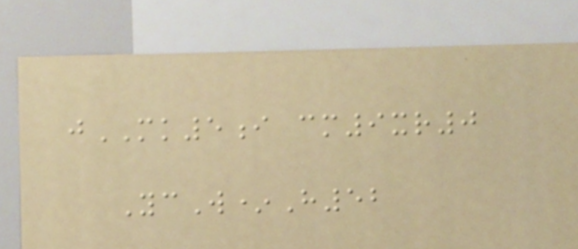jMK5i cm9xr0
YcW*H52
